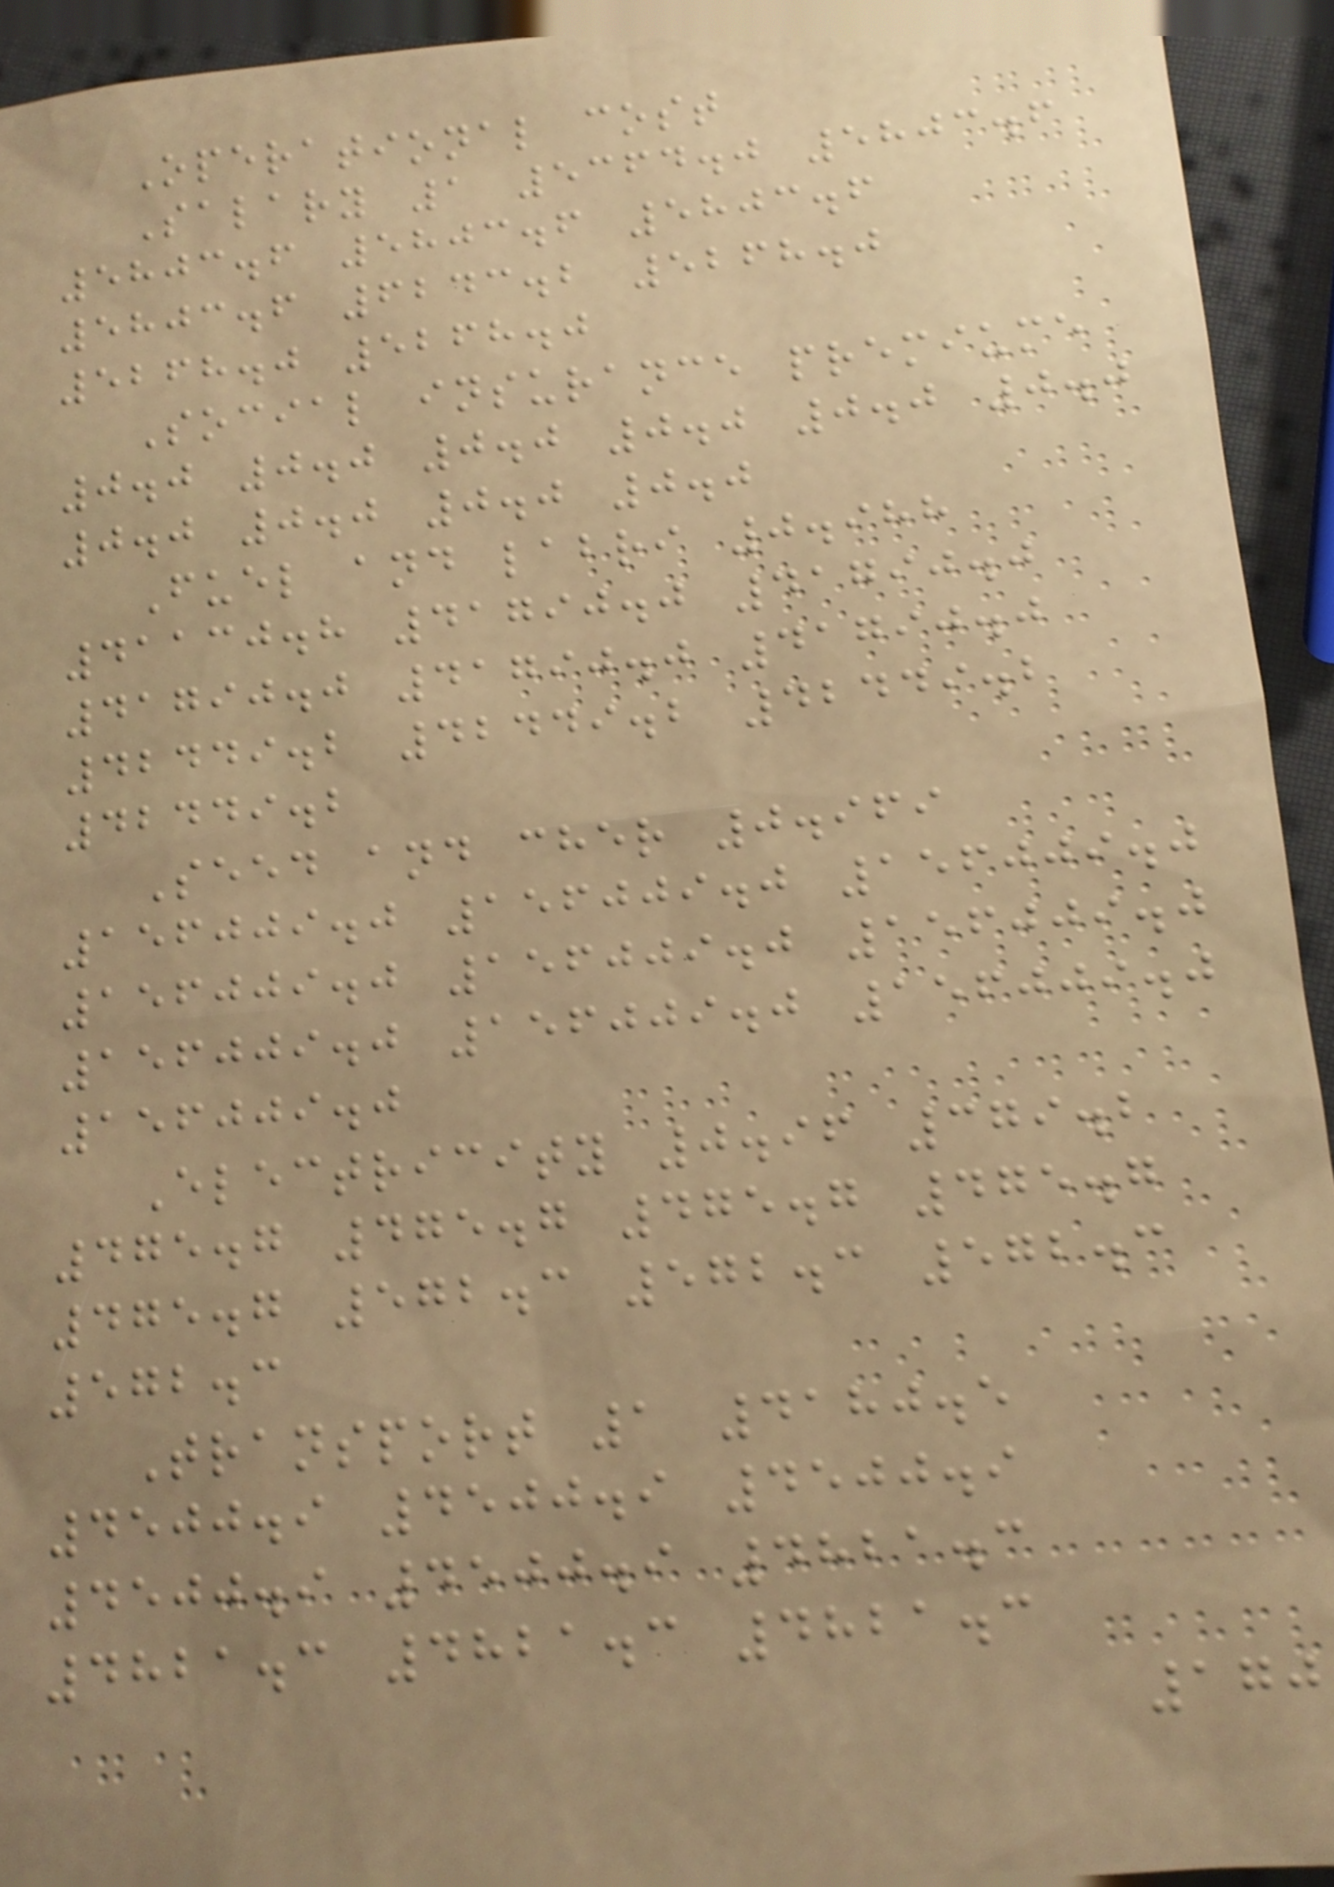Operational cost
Salary 1 5364.0 5803.6
5803.6 5803.6 5803.6
5803.6 6243.2 5268.0
5268.0 5268.0
Social insurance premiume
0.0 0.0 0.0 0.0 0.0 0.0
0.0 0.0 0.0 0.0
Fuel and labri 0.988
41130.8 41790.0 41790.0
41790.0 41790.0 41790.0
42449.2 42449.2 42449.2
42449.2
Seed and cher 0.969
156009.0 156009.0 156009.0
156009.0 156009.0 156009.0
156009.0 156009.0 156009.0
156009.0
Electricity 0.96 379.2
475.7 475.7 475.7 475.7
475.7 572.3 572.3 572.3
572.3
Transport 1 4180.5
4500.9 4500.9 4500.9
4500.9 4500.9 4821.3
4821.3 4821.3 4821.3
170
